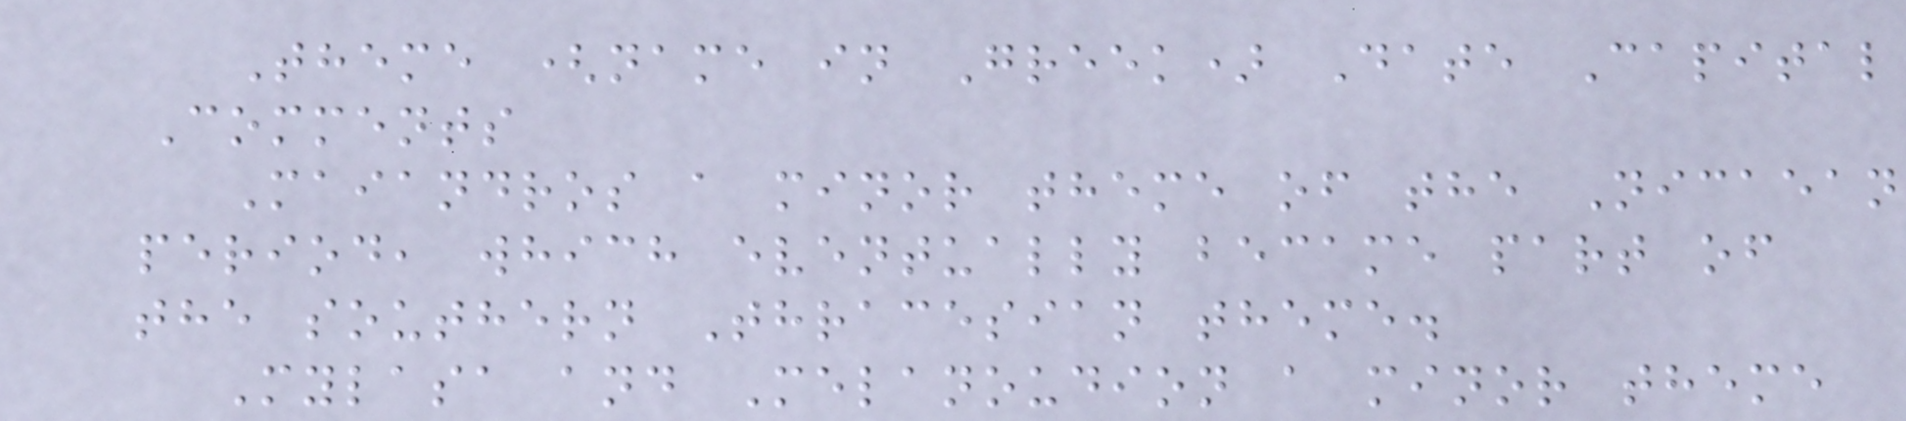Theme (name in Greek) Date Capital
Comments
Maiandros a minor theme of the Nicaean
period, which eventually became part of
the southern Thracesian theme.
Mylasa and Melanoudion a minor theme
